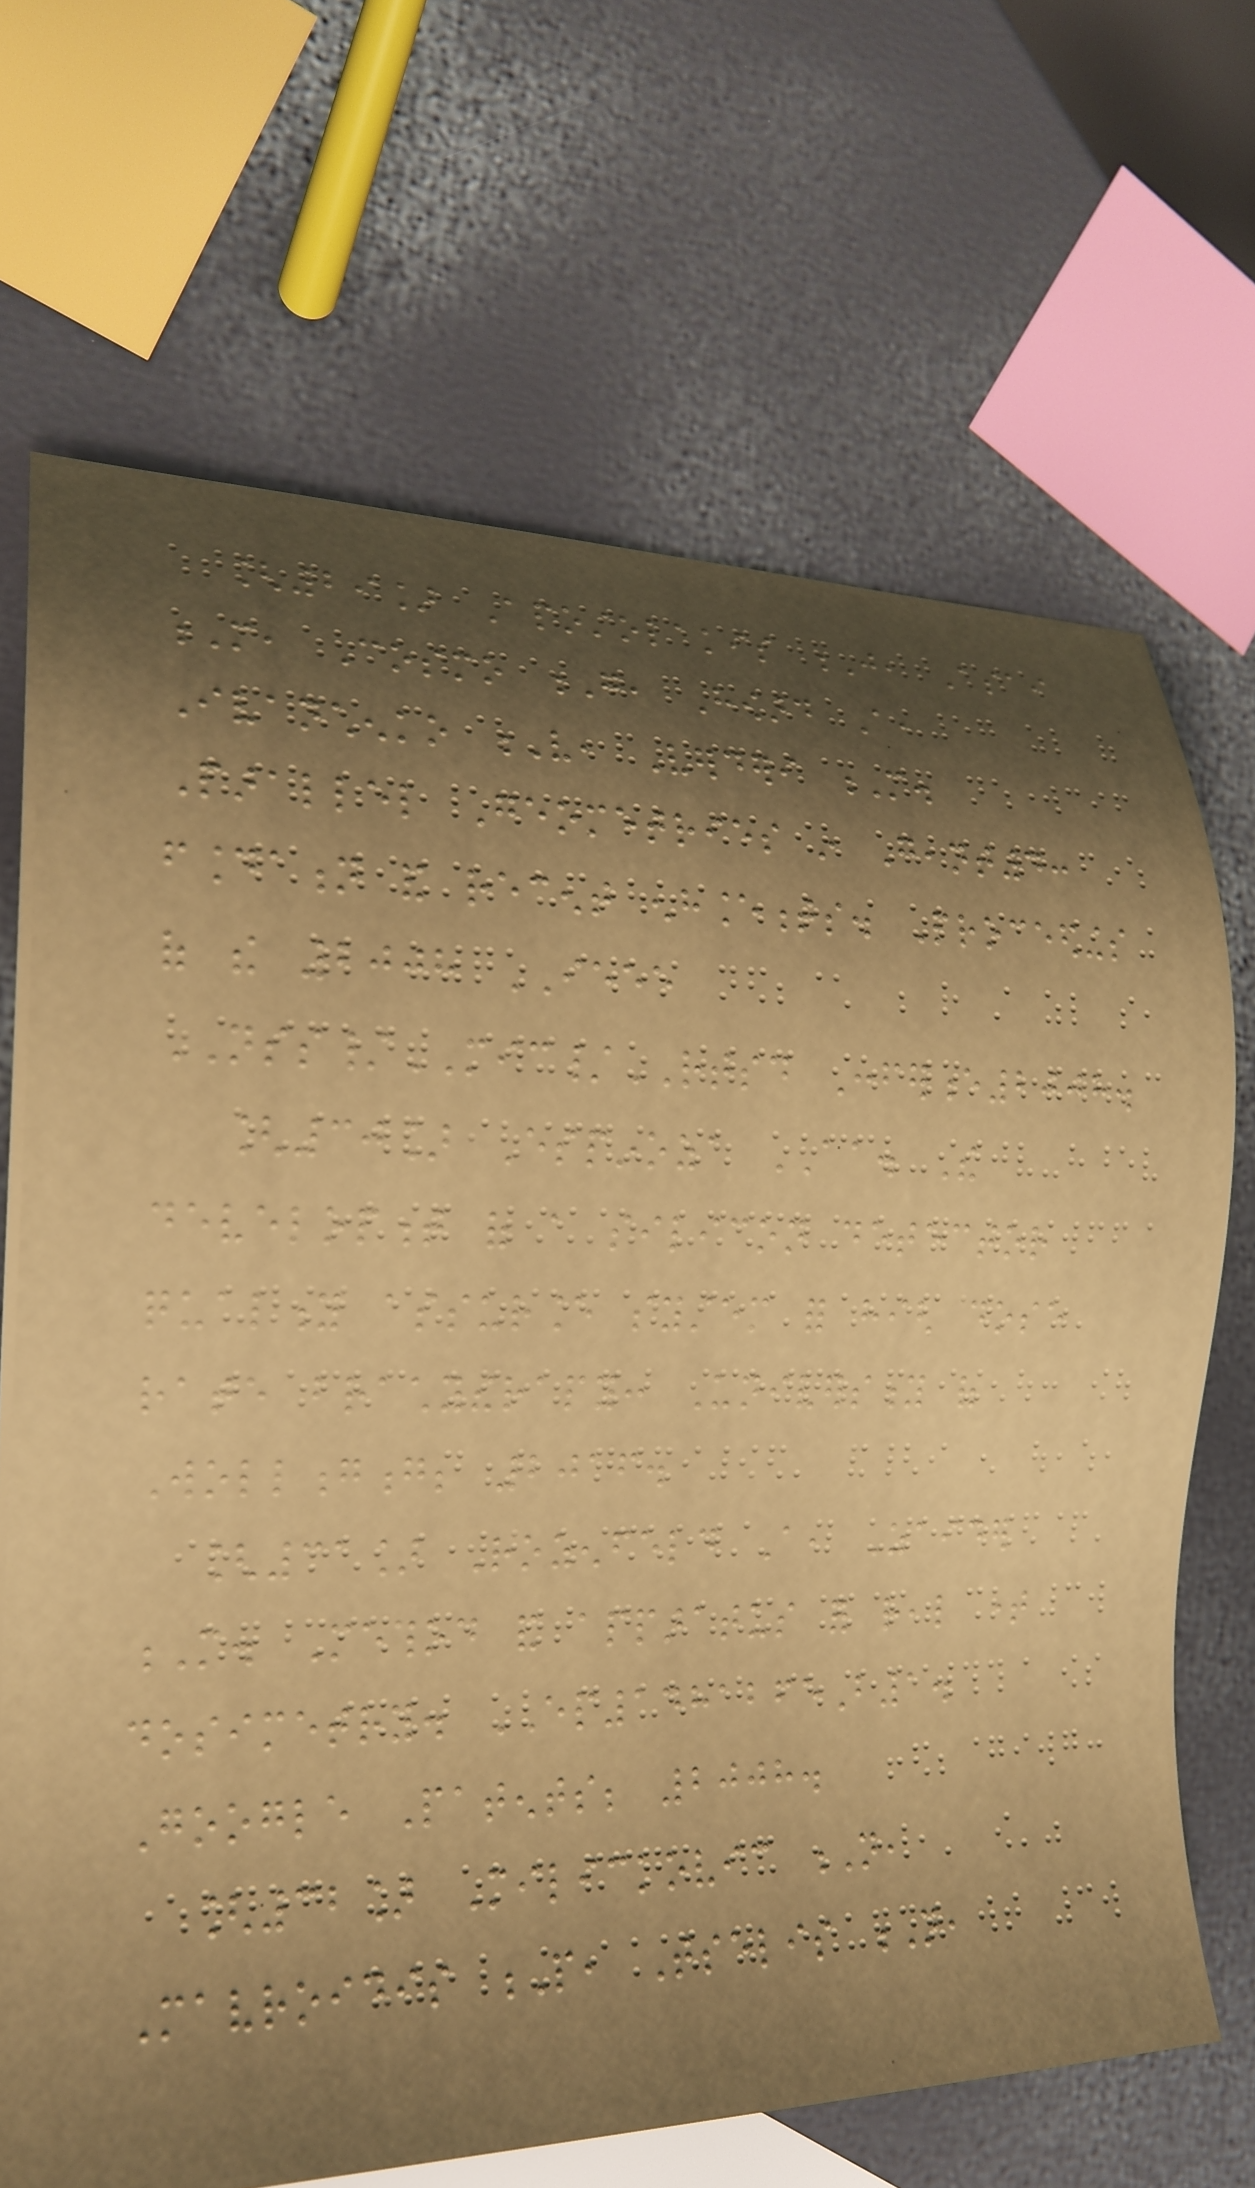[29] Apostolakis J, Asai
M, Cosmo G, Howard A,
Ivanchenko V, Verderi M.
Parallel Geometries in Geant4:
foundation and recent enhancements. Proceedings
of the 2008 IEEE
NSS/MIC/RTSD Conference2008.
[30] Espinoza AA. The
development of a silicon detector
quality assurance system for high dose
rate brachytherapy: University of
Wollongong; 2016.
[31] Rozenfeld A, Zaider
M. Method and apparatus for real time
dosimetry. EP1481265B1.
Google Patents; 2008.
[32] Milickovic N,
Mavroidis P, Tselis N,
